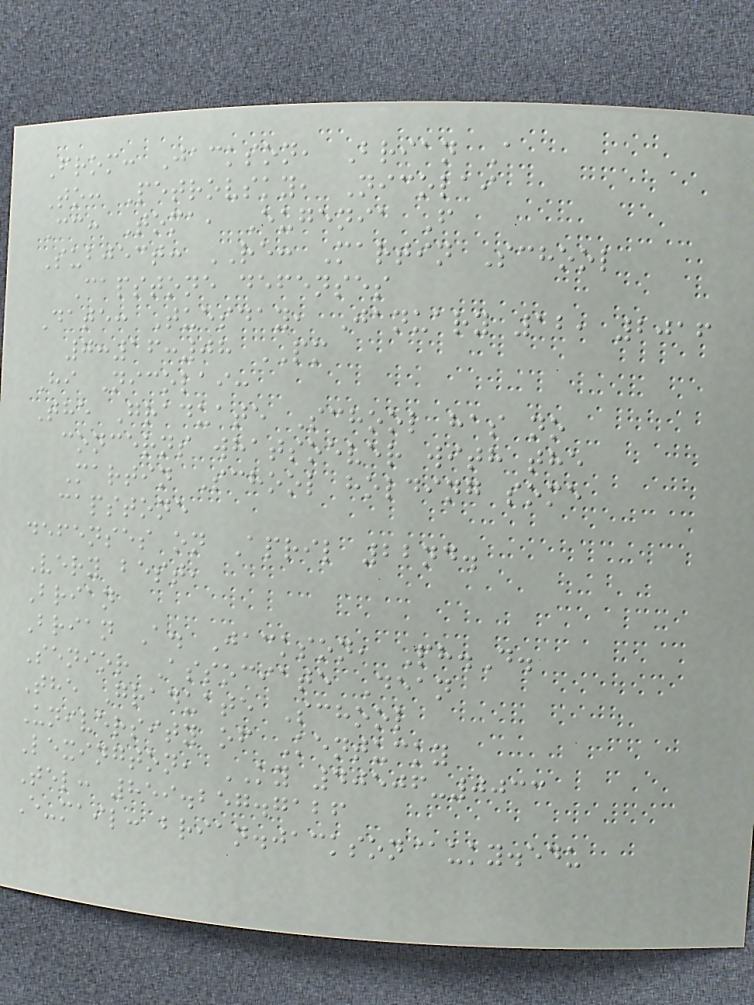From: Jackson, Brian A
To: Petrovsky, Nicolai
Cc: Toma, Eugenia F
Subject: RE: Martin School
Capstone defenses
Date: Tuesday, January 12, 2016
7:16:08 PM
Hi Nicolai:
The Graduate School has no
concerns whatsoever with the
Martin School holding some
capstone
defenses on April 22nd.
Very best,
Brian
Brian A. Jackson, Ph.D.
Senior Associate Dean
The Graduate School
University of Kentucky
Lexington, KY 40506-0033
Tel: 859.257.7126
E-mail: brian.jackson@uky.edu
